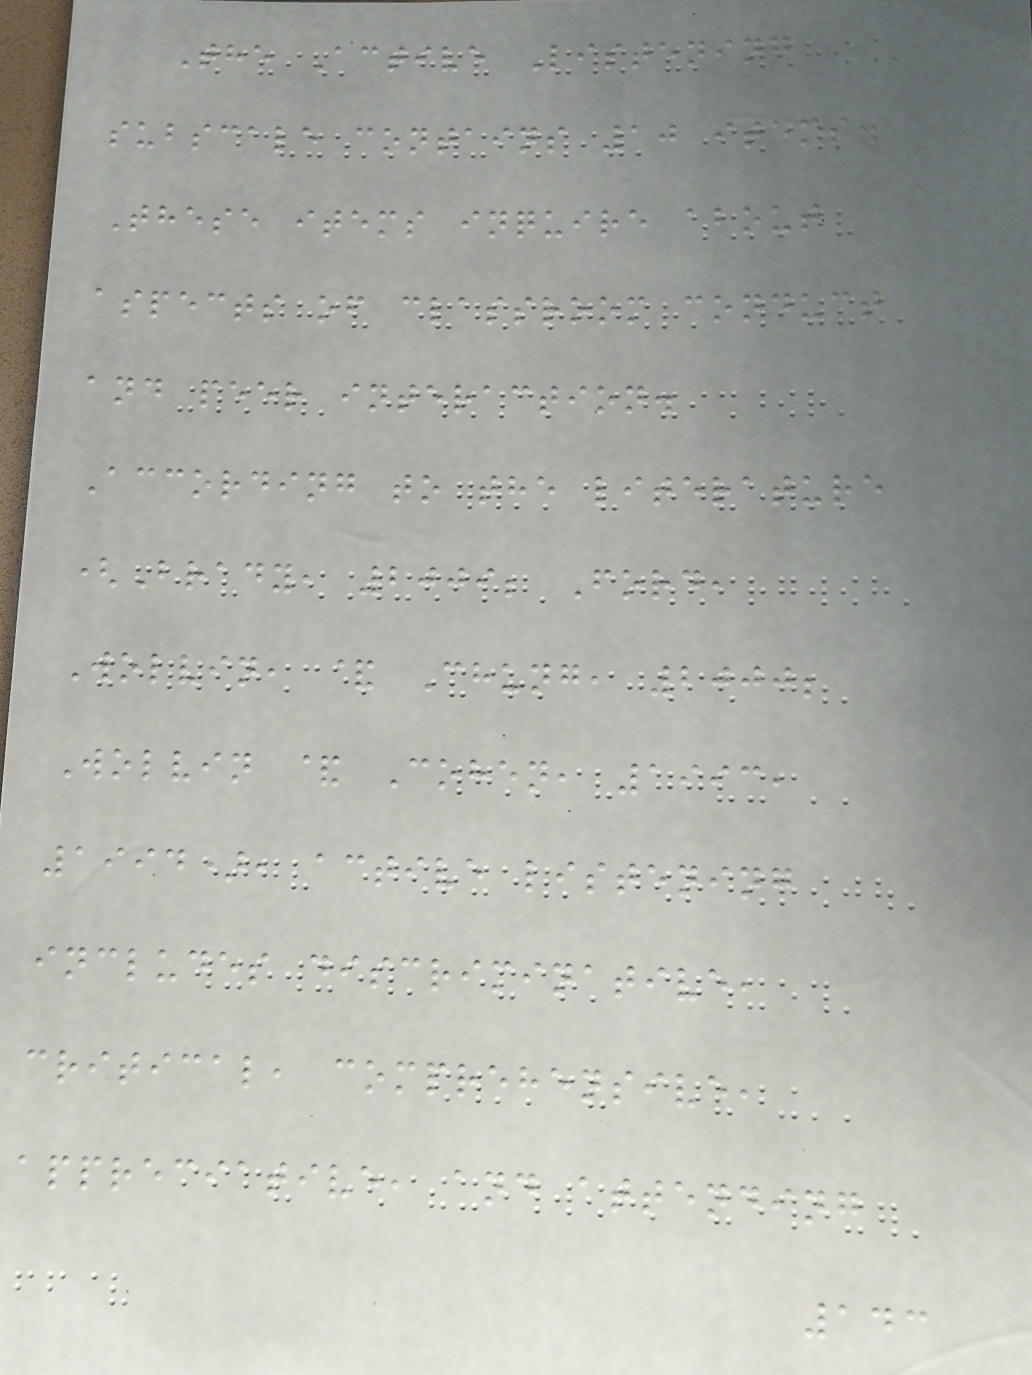The Active Listening
subscale contains 10 items.
These items inquire about
aspects of classroom conduct
and peer interaction.
According to the literature
(Brady, 2009; Ford,
Wolvin, & Chung, 2000;
Wolvin & Cohen, 1993,
1994), active listening
includes discriminative,
critical, comprehensive,
appreciative, and attending
143
